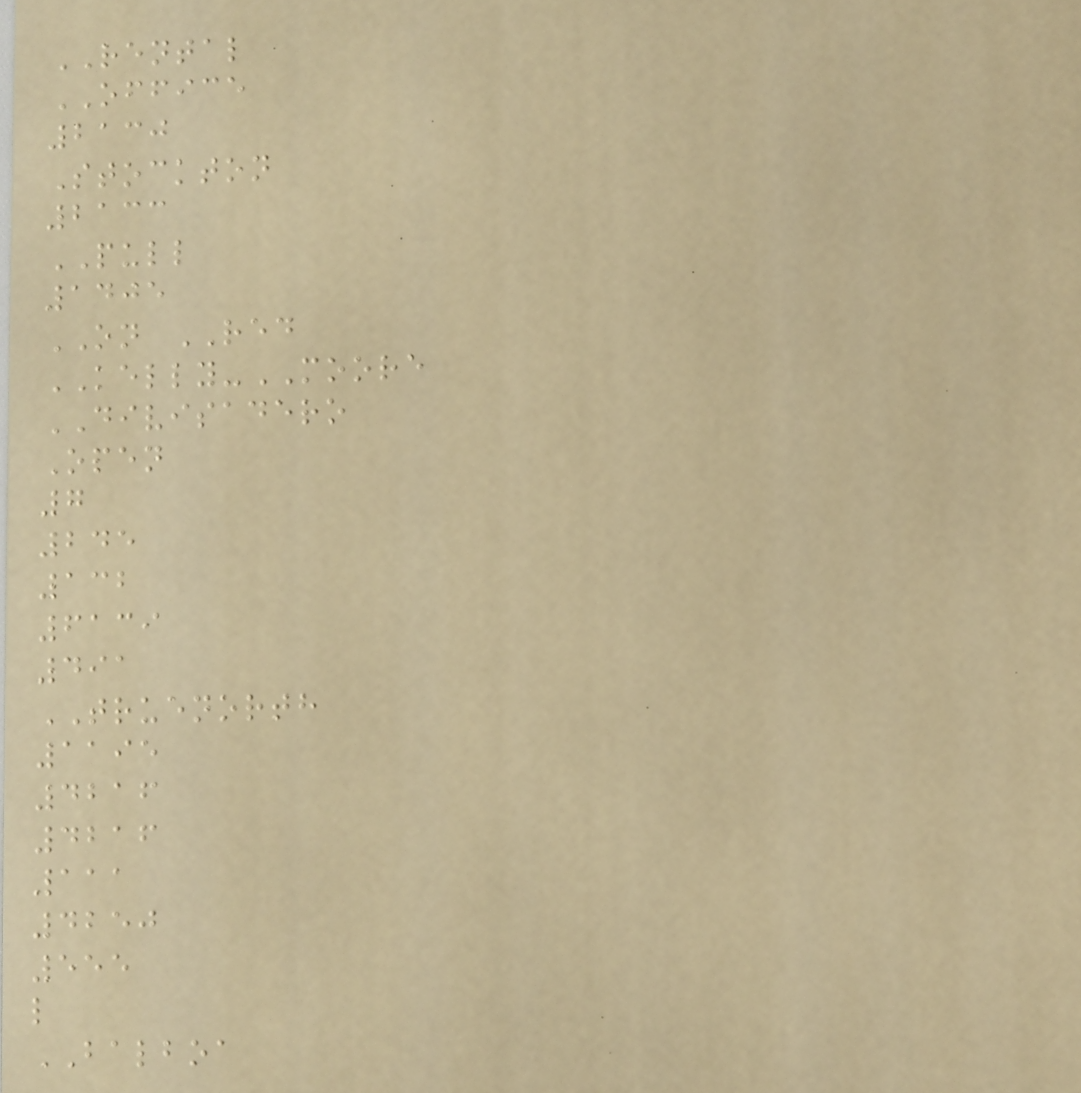RENTAL
OFFICE
2130
Stockton
2133
PULL
1405
ON RED
KELLY-MOORE
DIVISADERO
Open
7
245
132
6139
491
TRUENORTH
1195
4216
4216
111
4250
555
l
BALBOA
